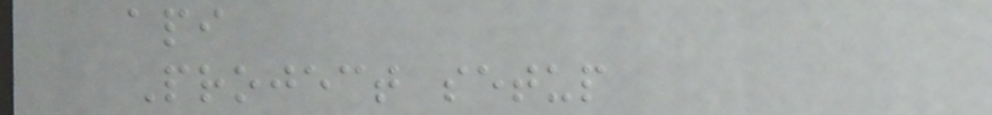api
Project setup
